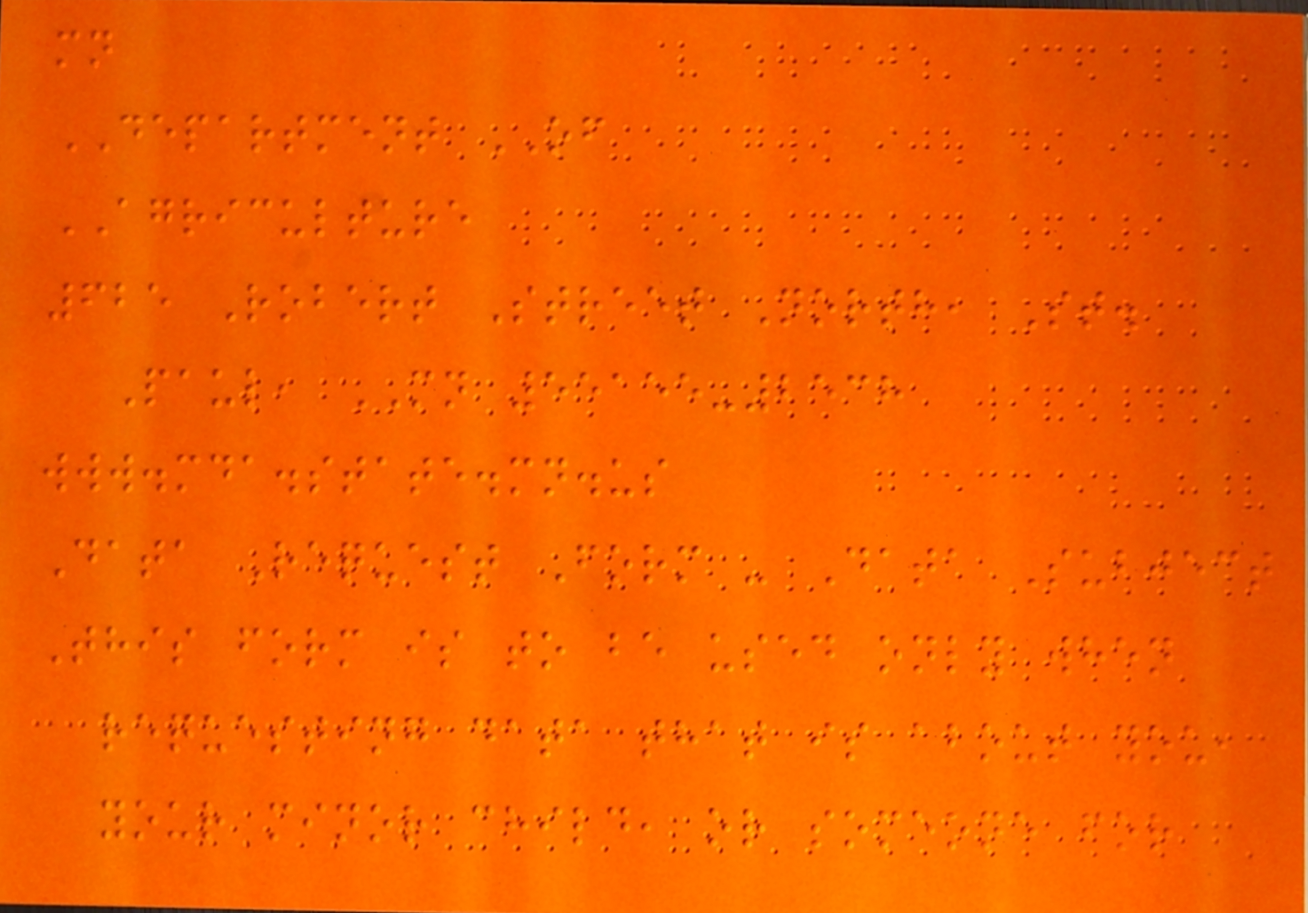mn
DEPARTMENT OF
AGRICULTURE
625 Robert Street North, St.
Paul, MN 55155-2538
www.mda.state.mn.us
Data Request Form - Data Subject
This form is to be used only when
requesting data that is about you,
your minor child, or someone for
